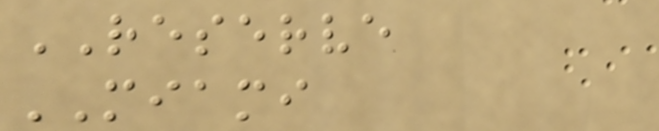RESERVE
MIAMI
